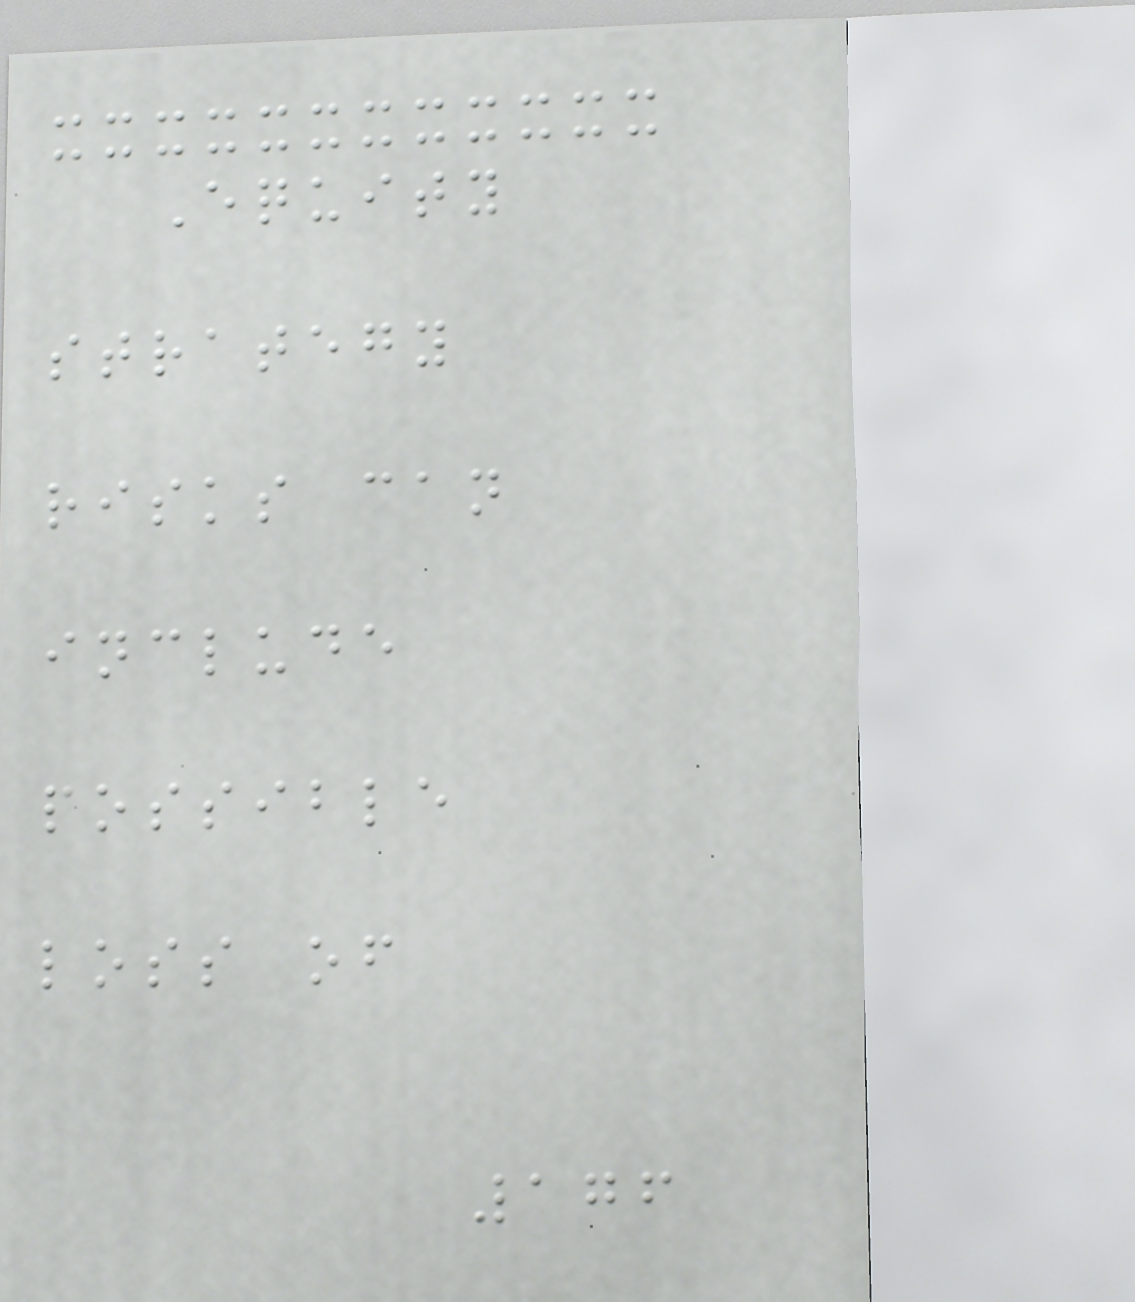Equity
strategy
risks can
include
possible
loss of
176
